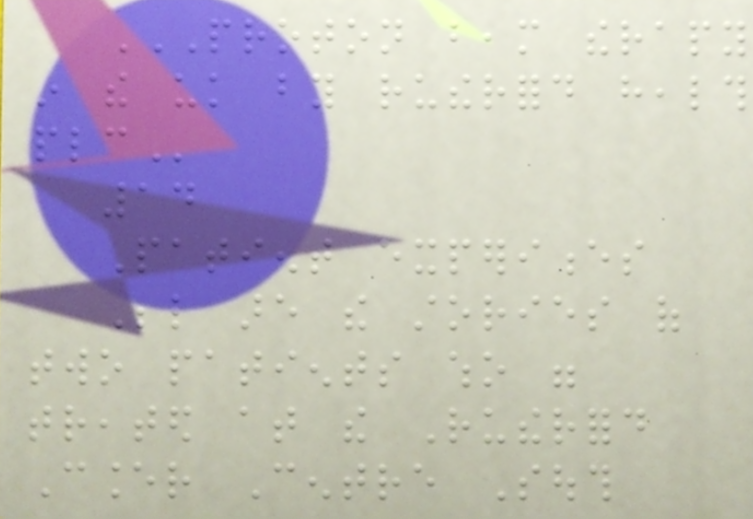PROTON BEAM THERAPY
IN THE UK BY RUTHERFORD HEALTH
PLC
14
Patient experiences
Below are the stories of
two patients who were
treated at the Rutherford
Cancer Centre South
